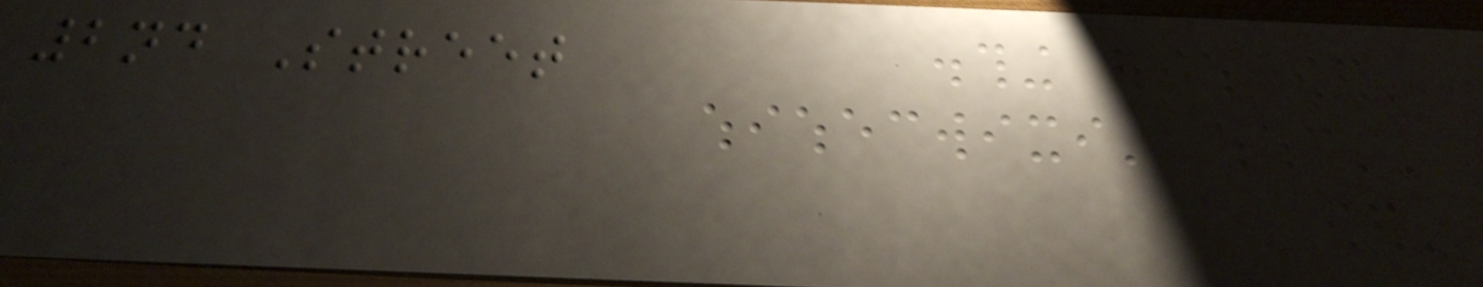2nd Street
